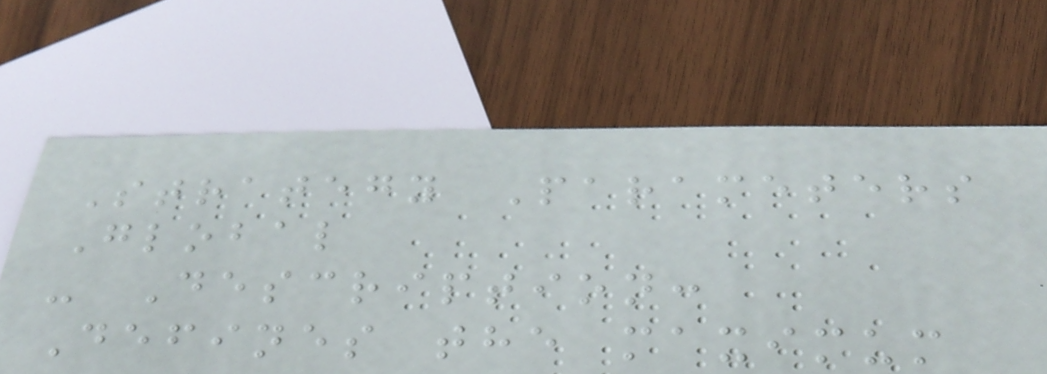Strategy Parameters
Global
- Description:
Defines the maximum
